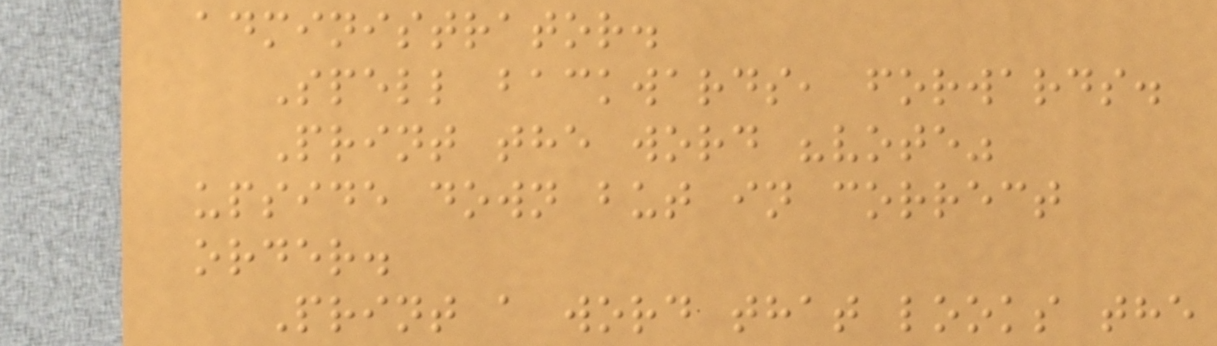administrator.
Spell backwards, forwards.
Print the word "vote"
upside down but in correct
order.
Print a word that looks the
